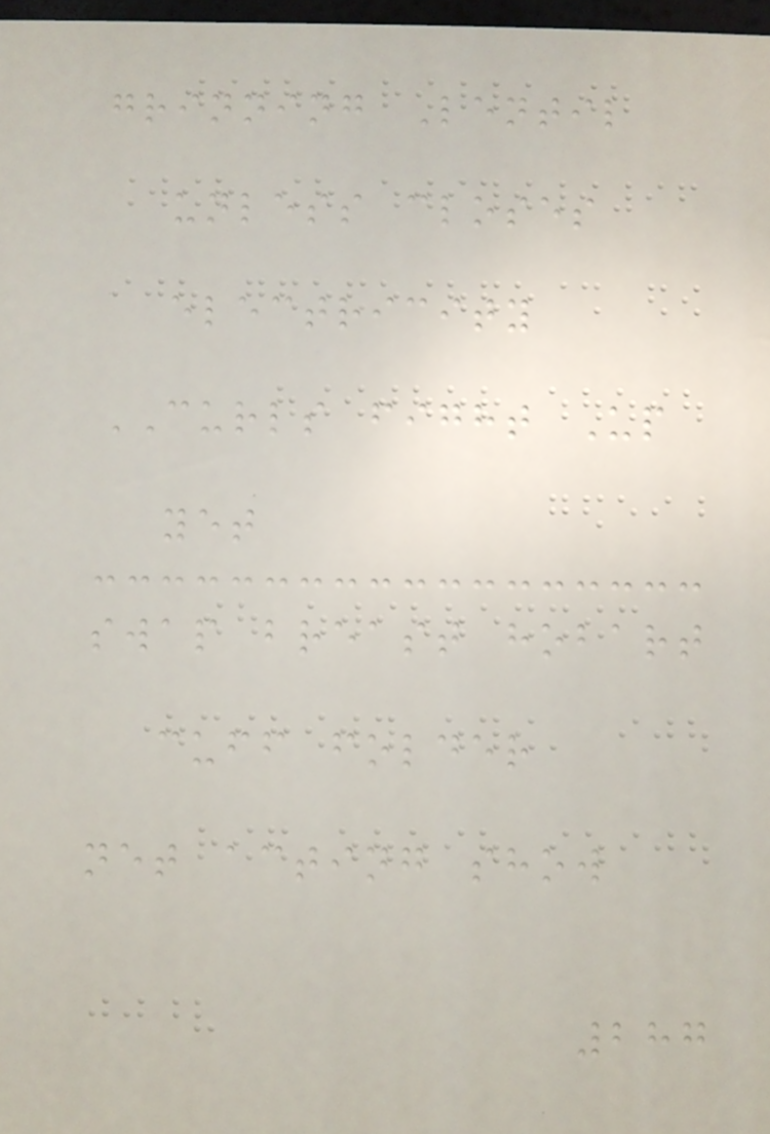grinning Lentil
unless closes
electricity
CURLS fight Up
yet
swap breast hobart
cuff folder
net acting show
287
